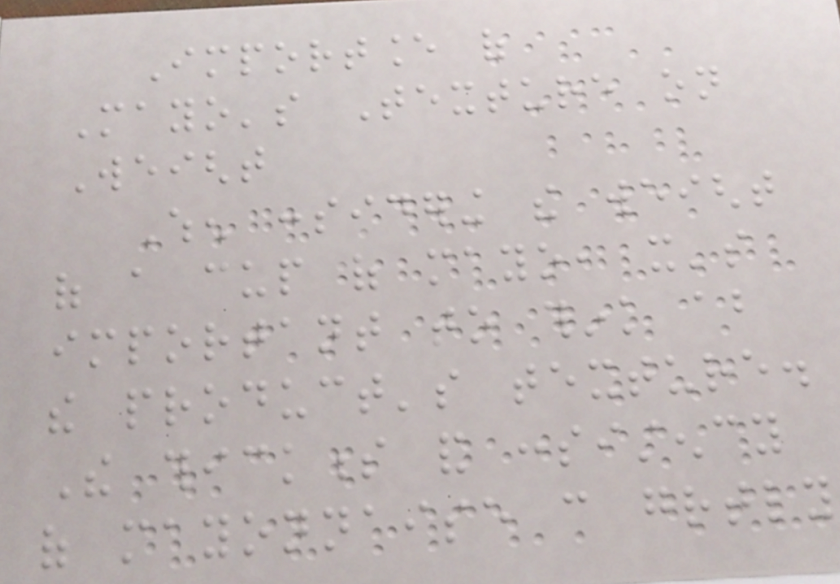Importance of
Mayo's Texture on
Weight
When considering the weight
of a cup of mayo, it's
important to think about
the product's texture.
The thickness and consistency
of mayonnaise can greatly
